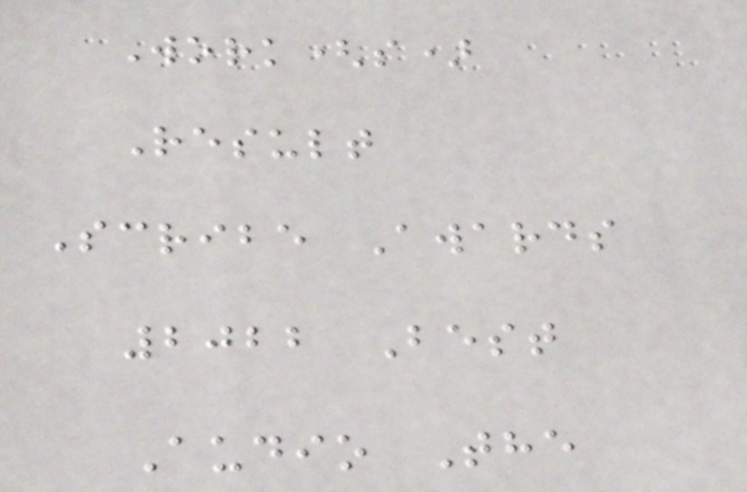Work(s)
Result
Scribe Awards
2022 Best
Audio The
